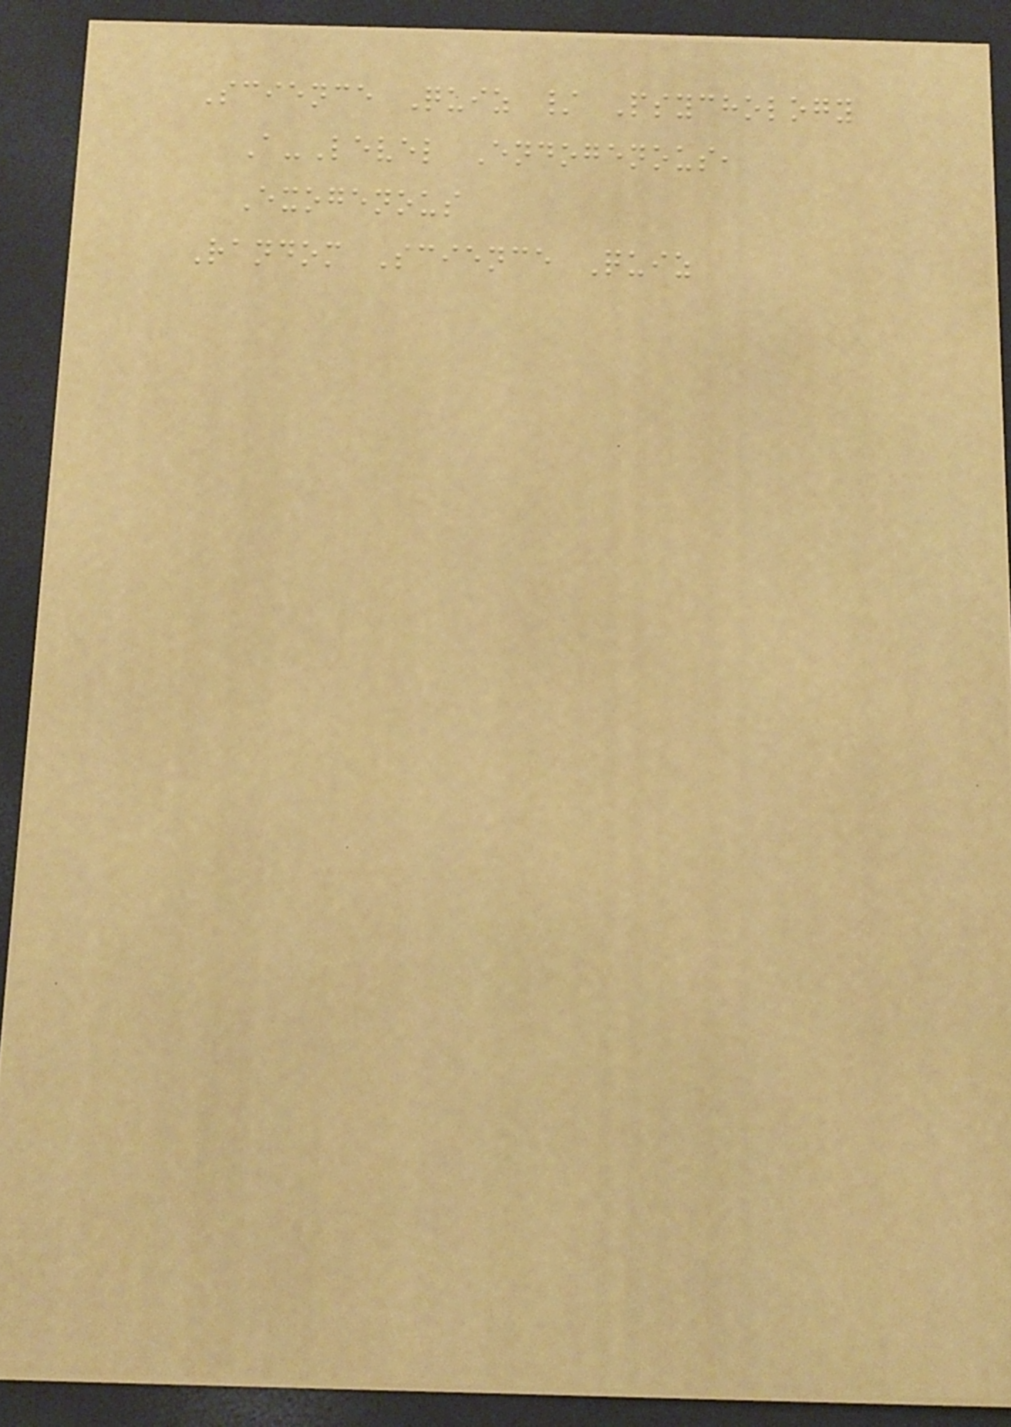Science Quiz / Psychology
A-Level Endogenous,
Exogenous
Random Science Quiz
